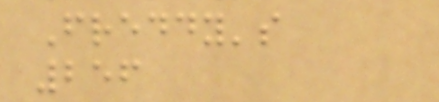Freddy's
256
